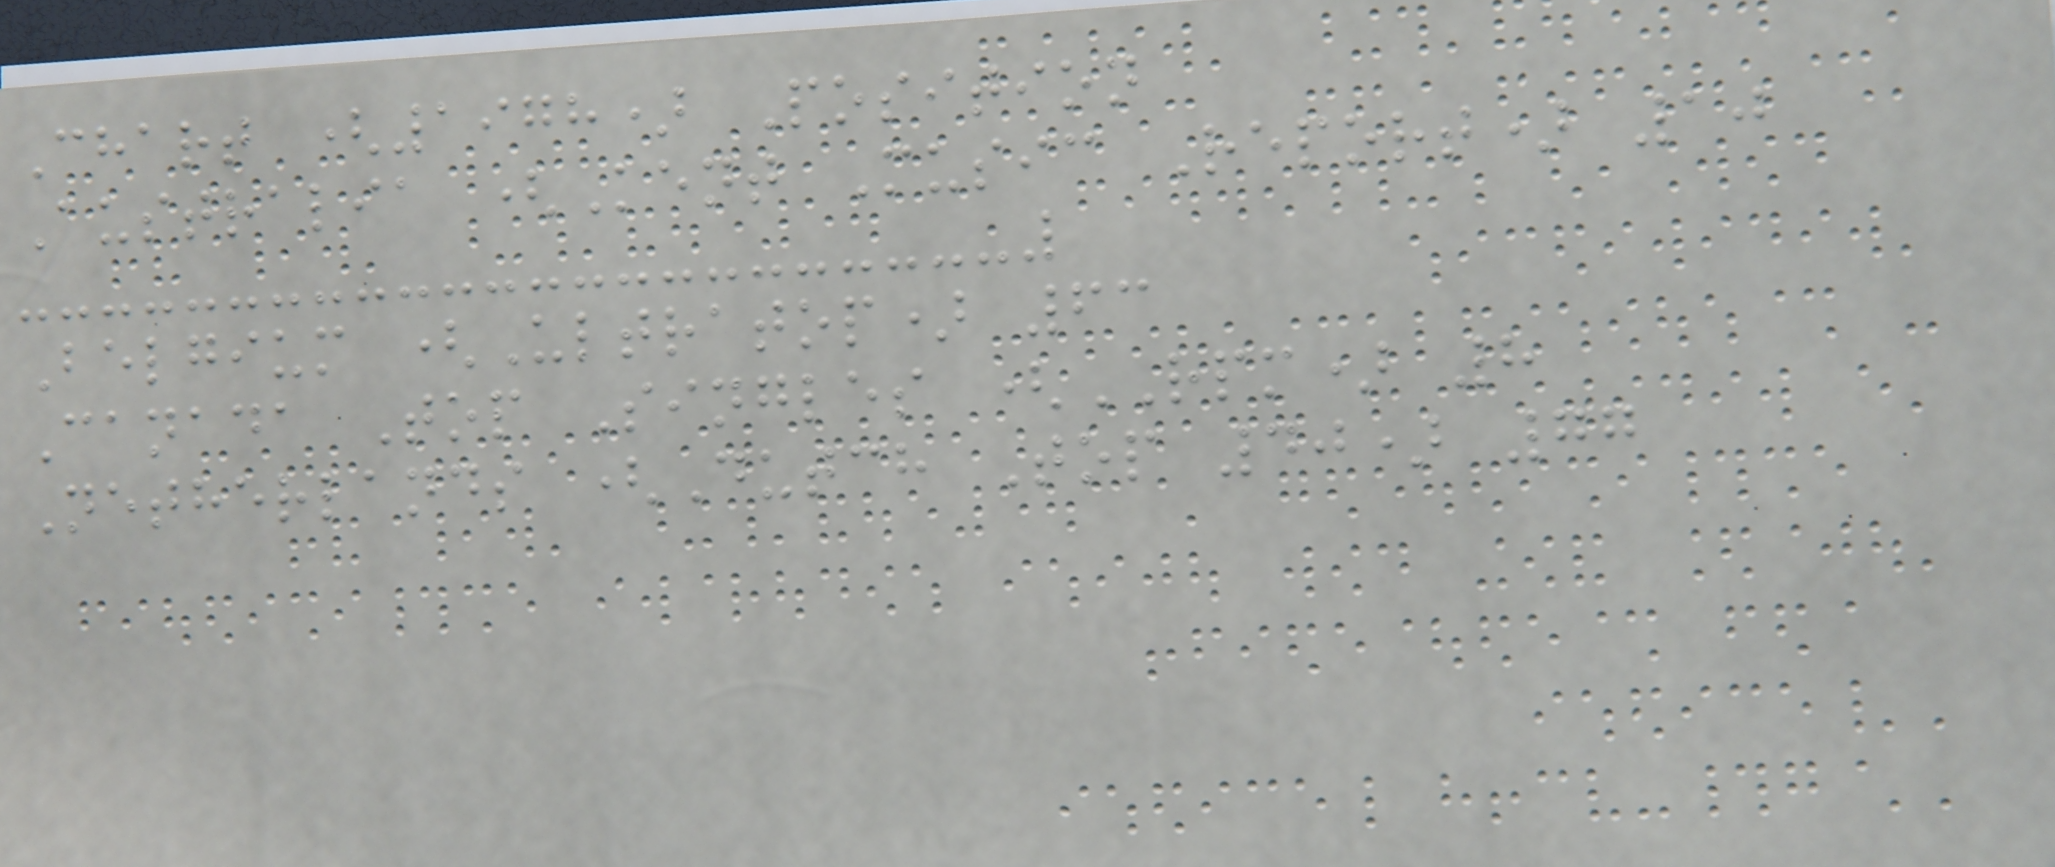Chart (1978) Position
Australia (Kent Music Report) 10
Belgium (Ultratop) 63
Canada Top Singles (RPM) 8
Netherlands (Dutch Top 40) 77
